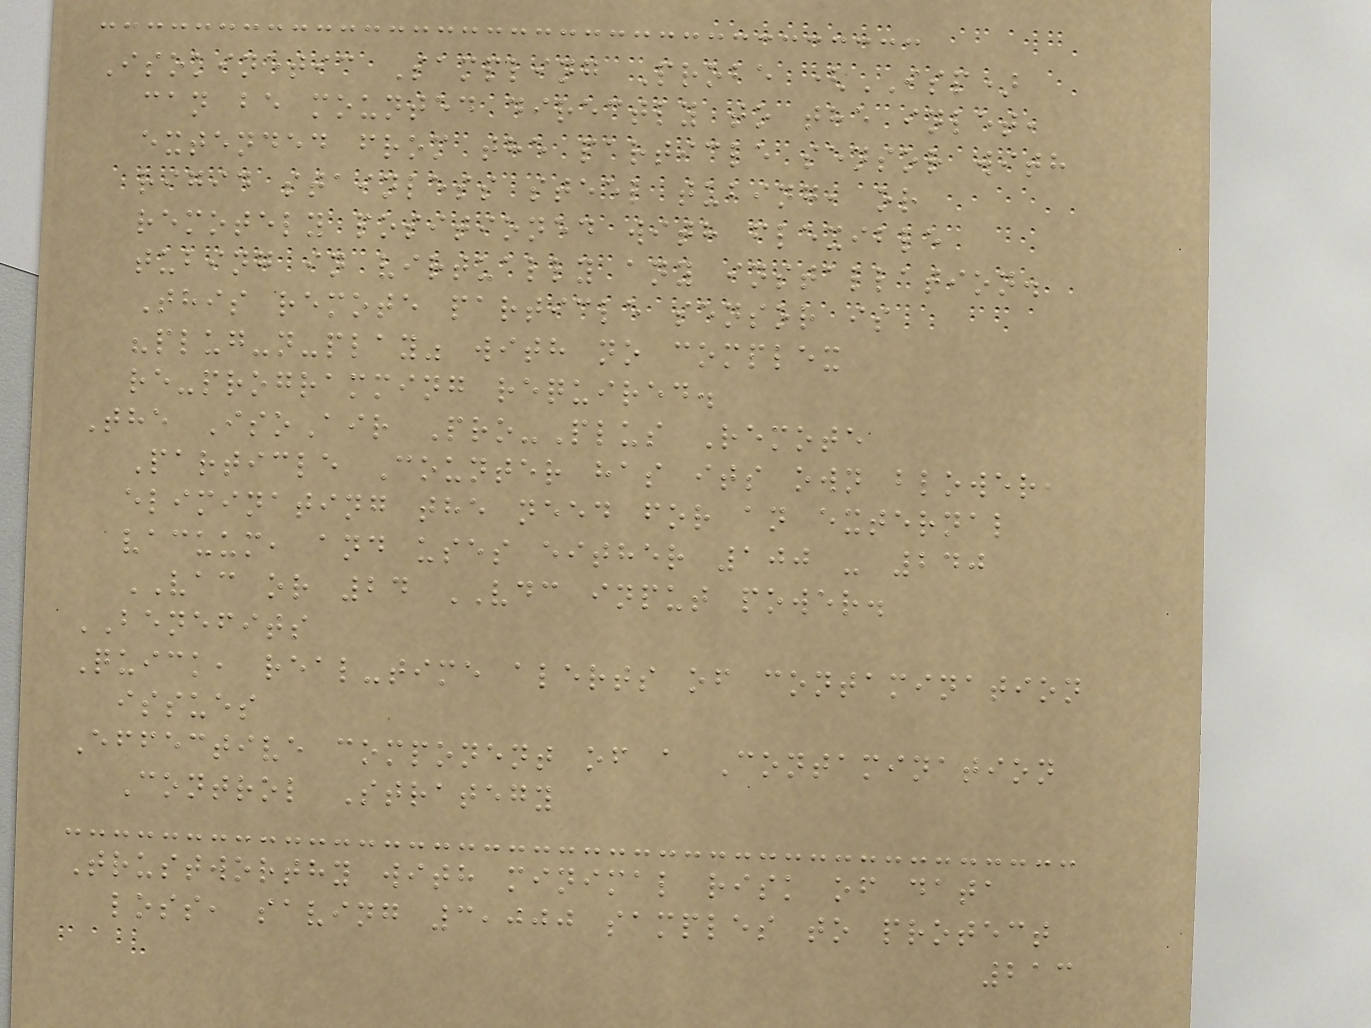Isokinetic Sampling Probe (ISP)
can be mounted directly to the inlet,
extended from the particle sensor with
rigid stainless steel tubing, or
remotely positioned with flexible
tubing in virtually any installation.
This remote particle sensor is
"plug-n-play" with no complex
re-programming required.
The IsoAir Pro-Plus Remote
Particle Counter has its own blower,
eliminating the need for an external
vacuum, and uses either 100 - 240
VAC or 24 VDC input power.
BENEFITS
Quick, real-time alerts of contamination
issues
Effective component of a Contamination
Control Strategy
Trustworthy with minimal risk of data
loss, saving 3,000 samples to protect
213
